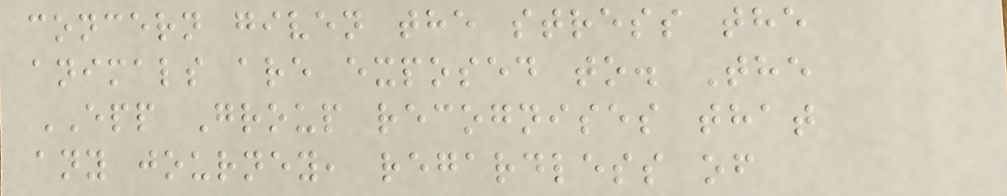concern given the stress the
animals are exposed to. The
EPP Group recognises that
any journey, regardless of
